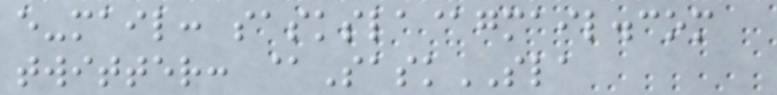e-mail: sasksla@gmail.com
twitter: @SaskSLA
